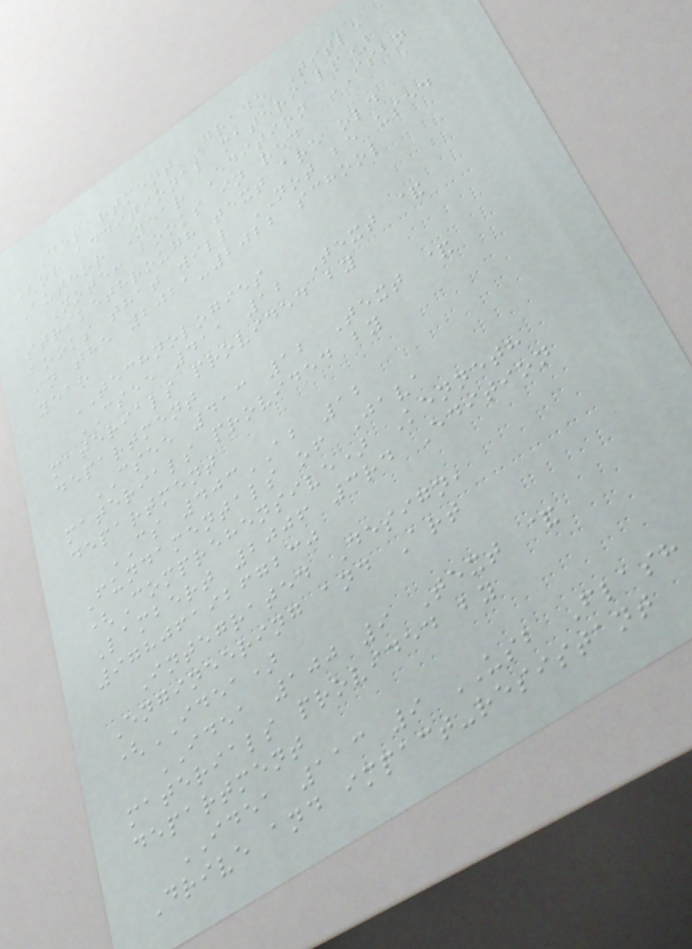Department Grade Title
(or additional materials)
Author Year Edition ISBN
Note: books in red
strikethrough text are old
books that will NOT be used
in the 2021-2022 school
year
TECHNOLOGIES
CSEE 411 12 Text &
materials provided by
department
CSEE 413 12 Text &
materials provided by
department
CS 403AB 12
Fundamentals of Java
(Comprehensive) Kenneth
Lambert 2006 3rd Edition
9780619267230
Integrated Design,
Engineering and Art
(IDEA)
IDEA 100 9 Text &
materials provided by
department
IDEA 113 9 USB Flash
Drive and impact-resistant
